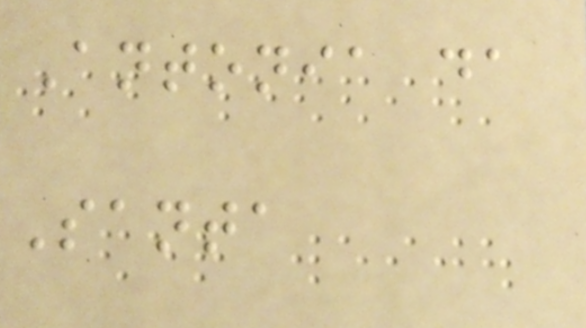Antonia da
Santa
